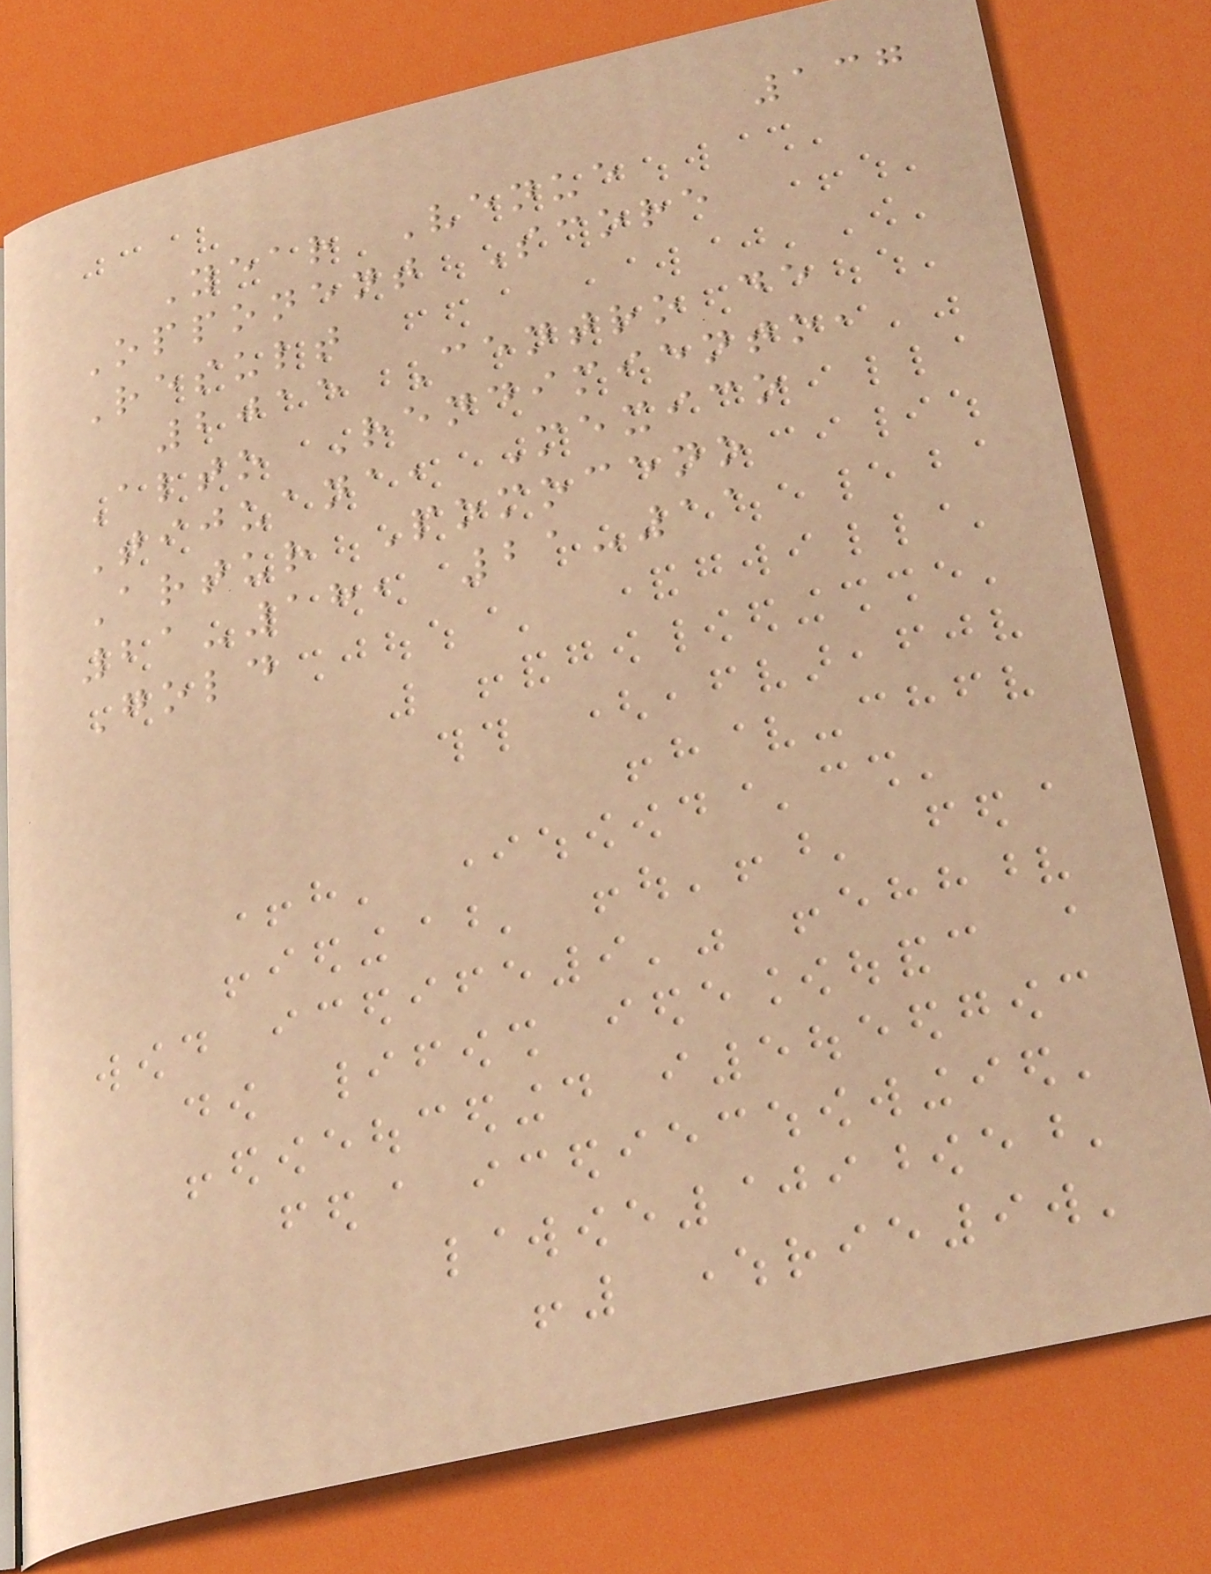137
Year Venue
Opponent Score
Result
2015 Centro de
Alto Rendimiento,
Tijuana, Mexico
Artur Pomoceno
21-18, 21-11
Gold
